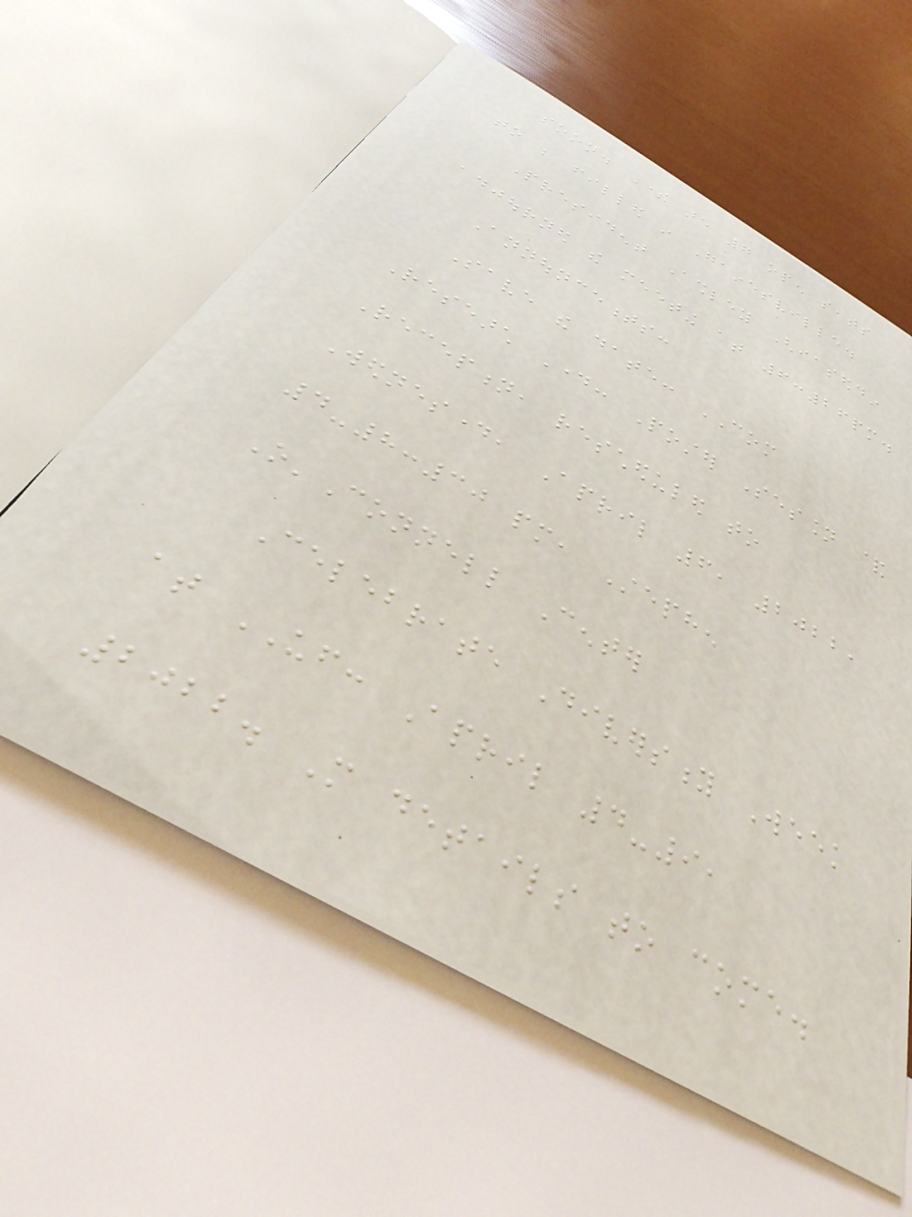soon. There are 7 open seats
to be filled in Gainesville.
President Ashley Ghiaseddin
adjourned the meeting at 6:26pm.
Announcements:
Save the date: COM
Research Day: Poster Session &
Reception, rescheduled to
Wednesday, April 6, 2022,
4-8:30 pm, Stephen
O'Connell Center
Celebrate Diversity Week
at UF: April 4-9,
2022. More details to come.
